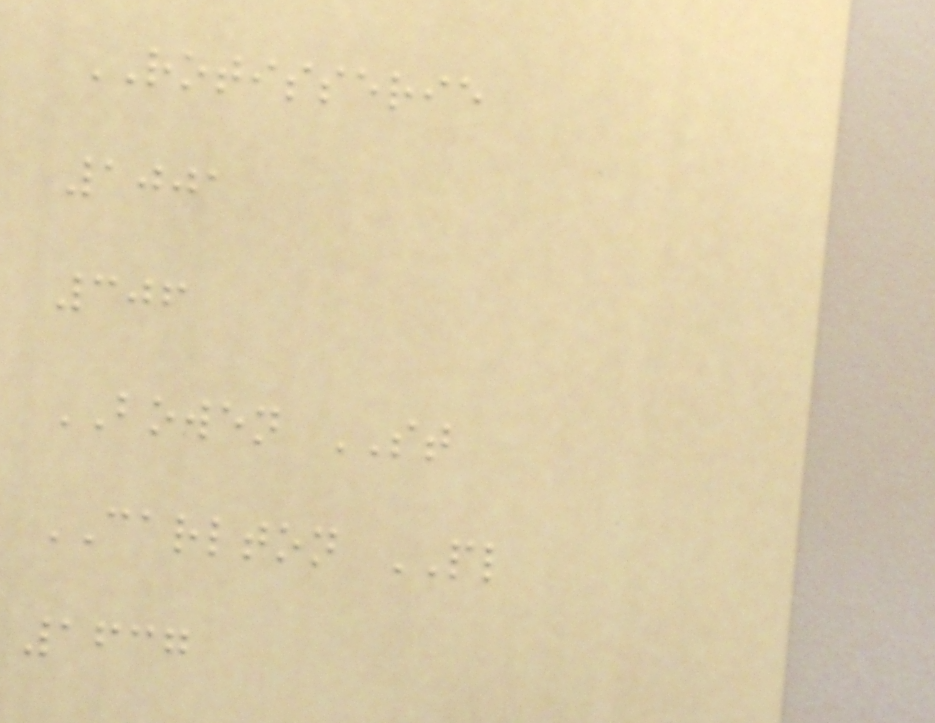ROTISSERIE
1001
306
BOWEN ST
CARLTON PL
1637
